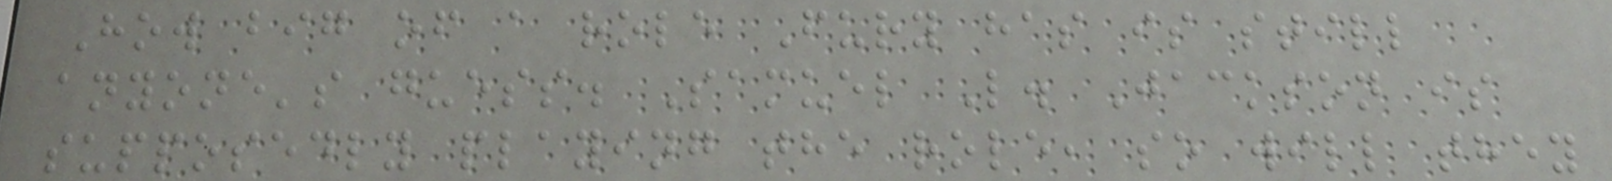How big of a role Fury has is still
anyone's guess. Samuel L. Jackson is
supposedly playing the role, so will they
